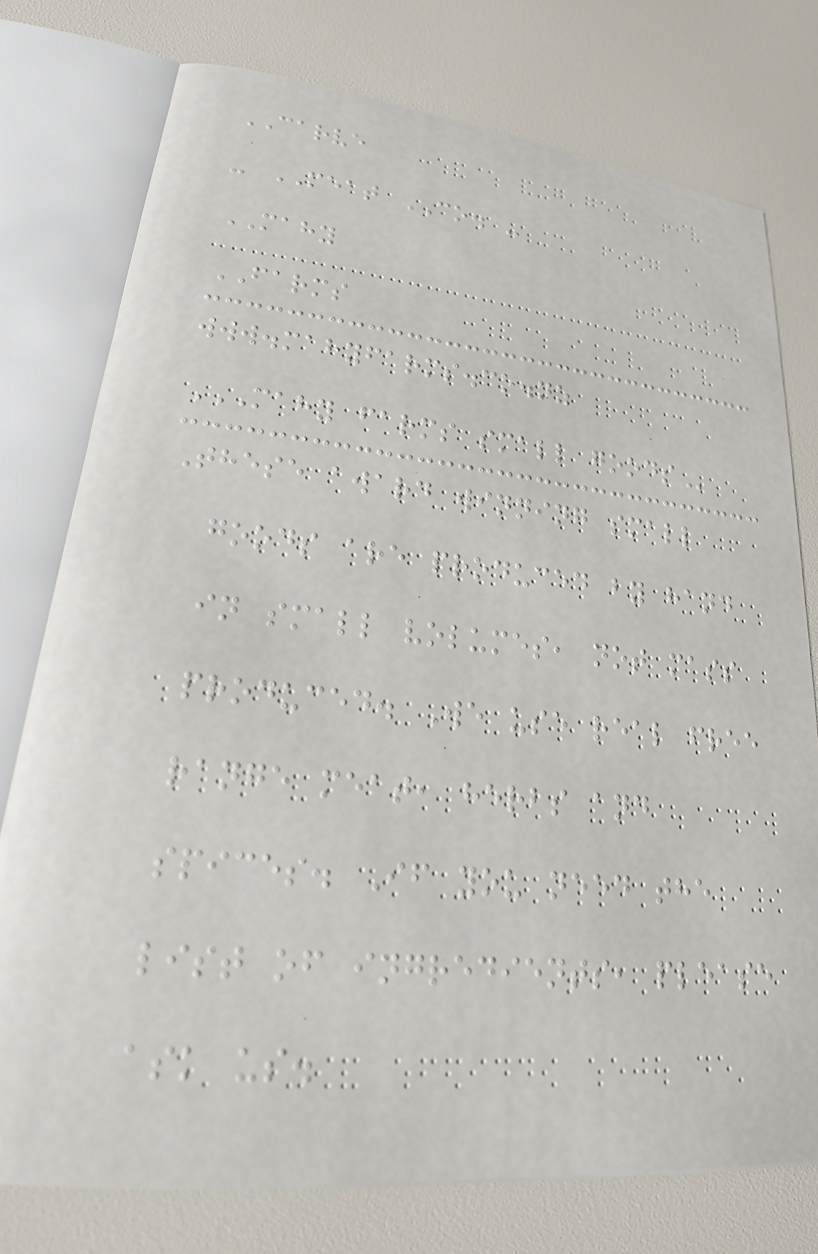CARVE
- MEAT CO. -
MAHY
FARMS
www.mahyfarms.co.nz
MAHY FARMS SMALL GOODS
These award winning small
goods are produced by hand
in small volumes, not mass
produced. We use real free
range meat, herbs and
spices. If you need the
list of ingredients, please
ask us.
